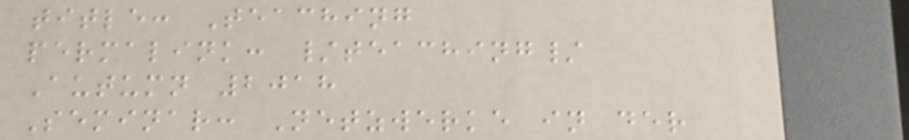title: Teaching
permalink: /teaching/
Autumn 2018
Seminar: Netzwerke in der
